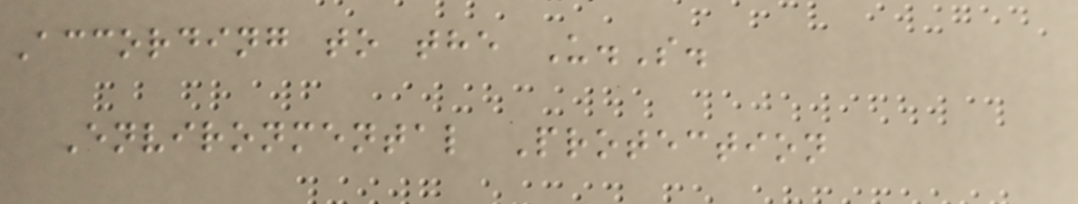According to the U.S.
Environmental Protection
